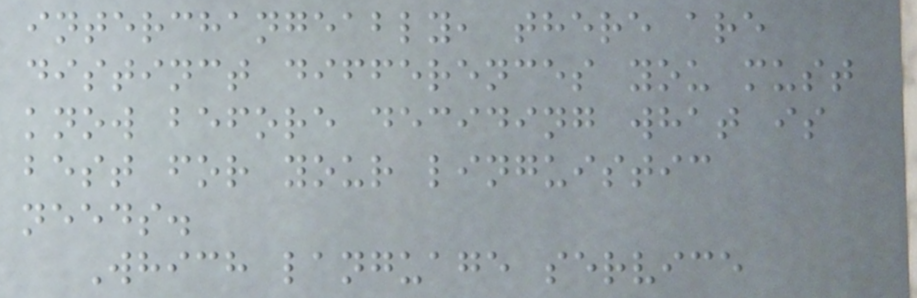interchangeably, there are
distinct differences you must
know before deciding what is
best for your linguistic
needs.
Which language service
